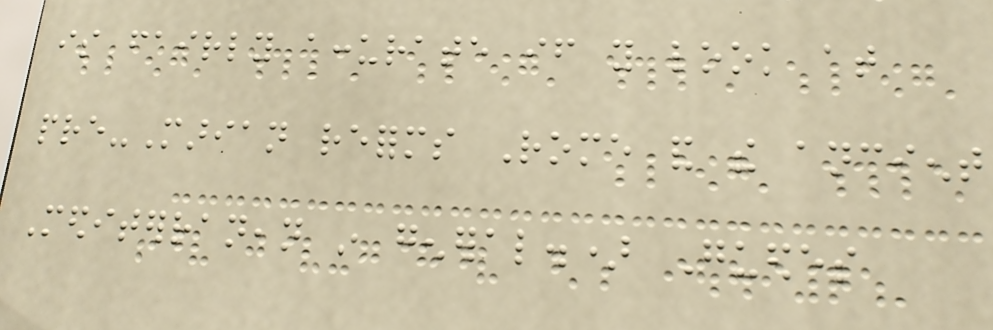is fairly accurate if you look at
pre-Marian reforms Rome and the ancient
Mediterranean in general.) Guedes
